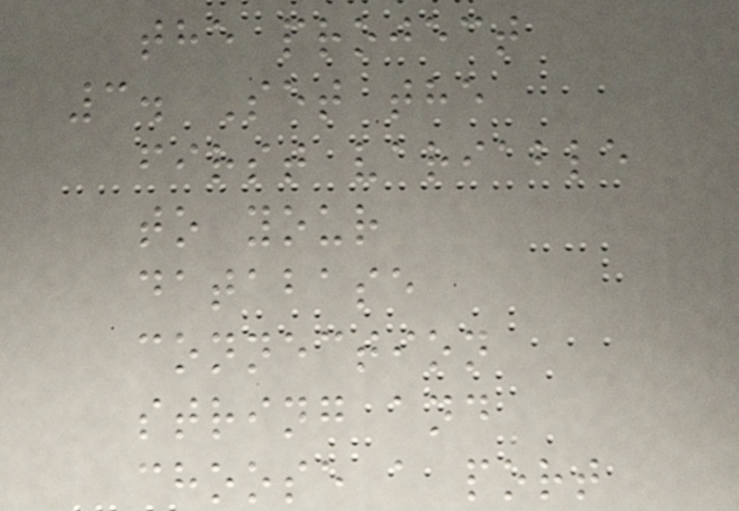the project
3. Set the
first variable
to your
database
connection
string and
choose a port
